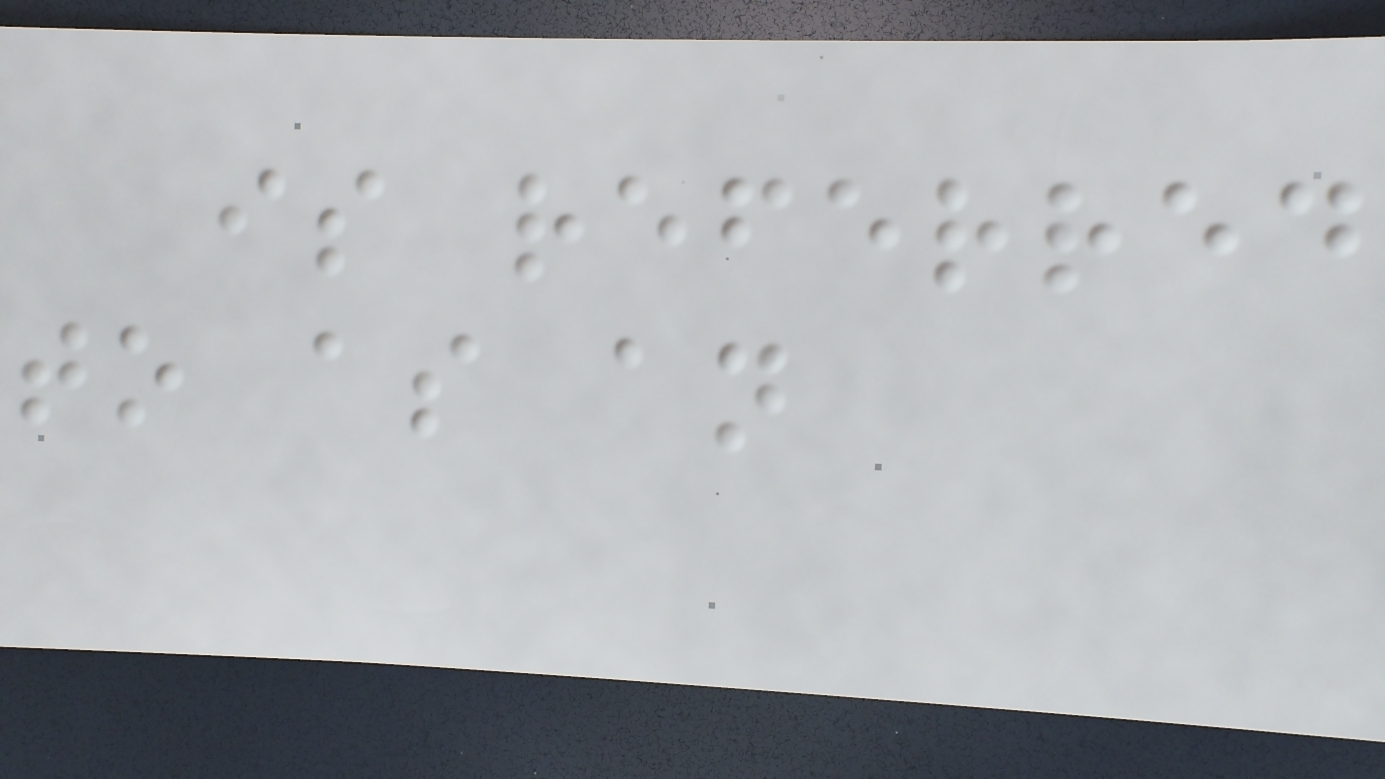is referred
to as an
